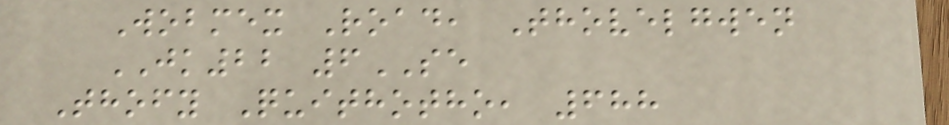Wobmex Road, Thovelgwen
JK22 6SE
Thofy Quithotho, 688
